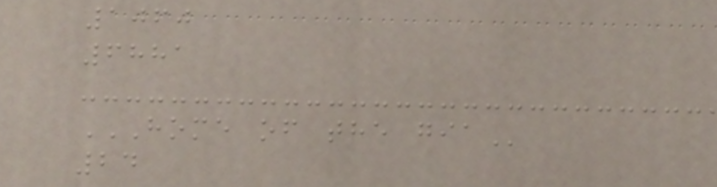1060
6881
HOME OF THE GIA
24
